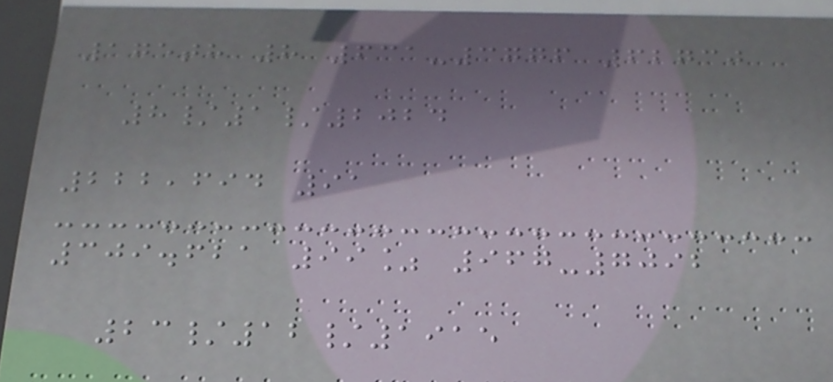175th 8 631-3776 62730
8/1/2024
222,694 91
309.621 99% 967-7092
23/12/1915
